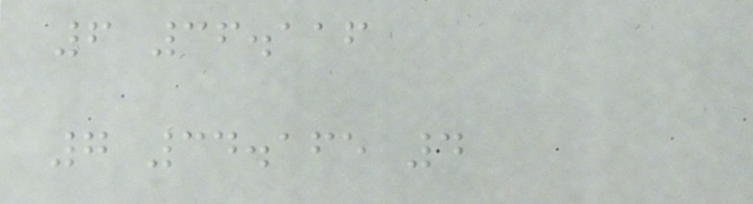6 36.116
7 34.165 4
